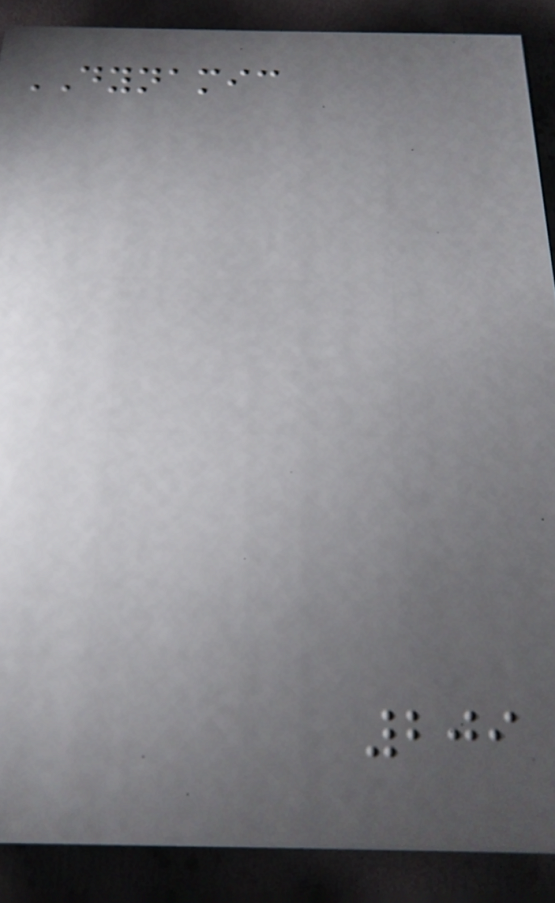DYNAMIC
209
